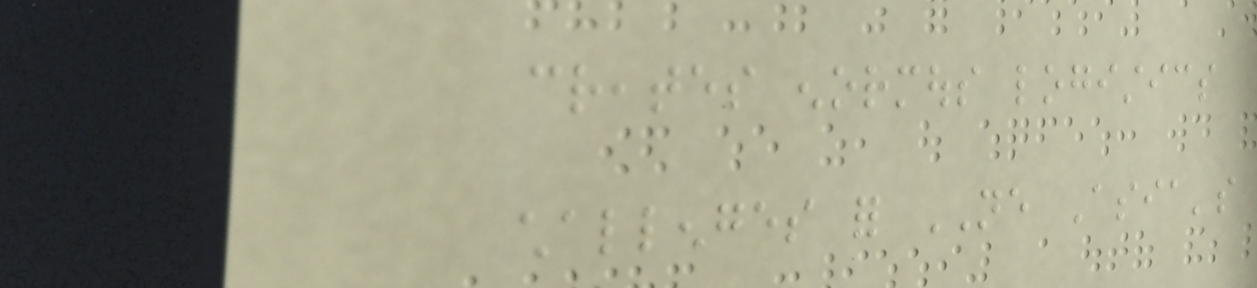creates enormous logistics
challenges for NE Asia's
